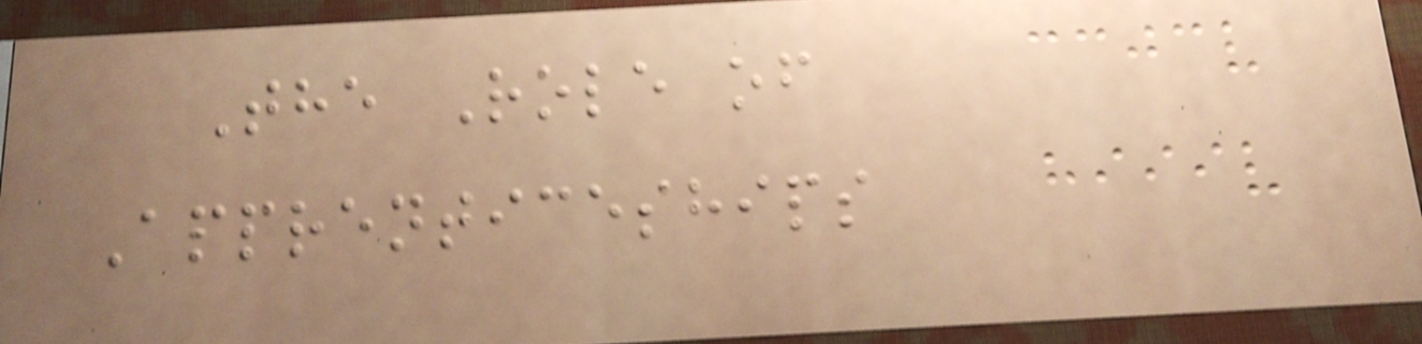The Role of
Apprenticeships
